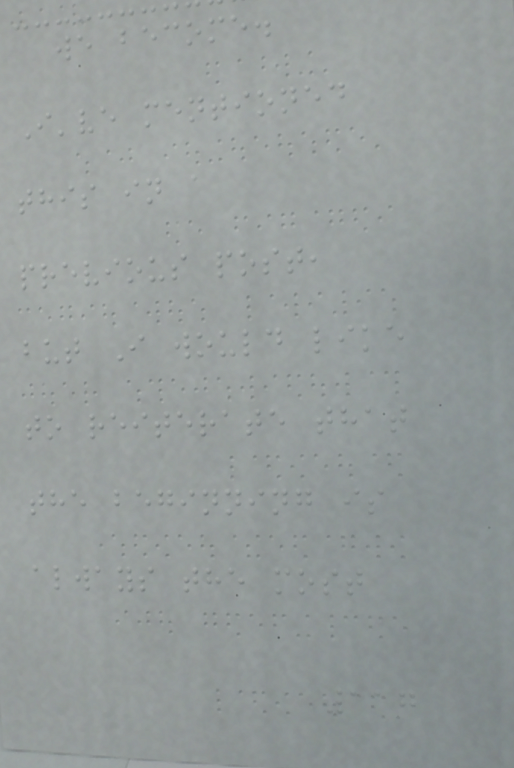we become.
I've mentioned
this in a
previous post,
but I would like
to reiterate that
the beginning is
always the most
117
